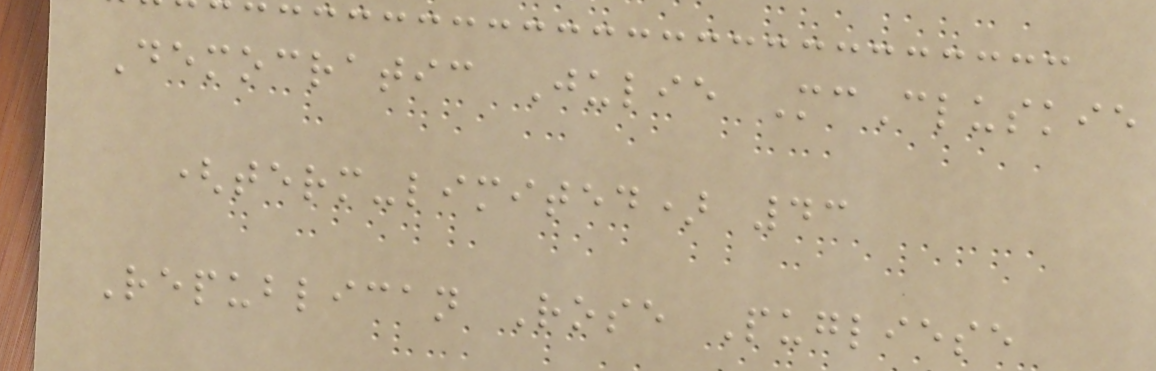Democratic Julie McCluskie
(term-limited) 43
Republican Rose Pugliese
